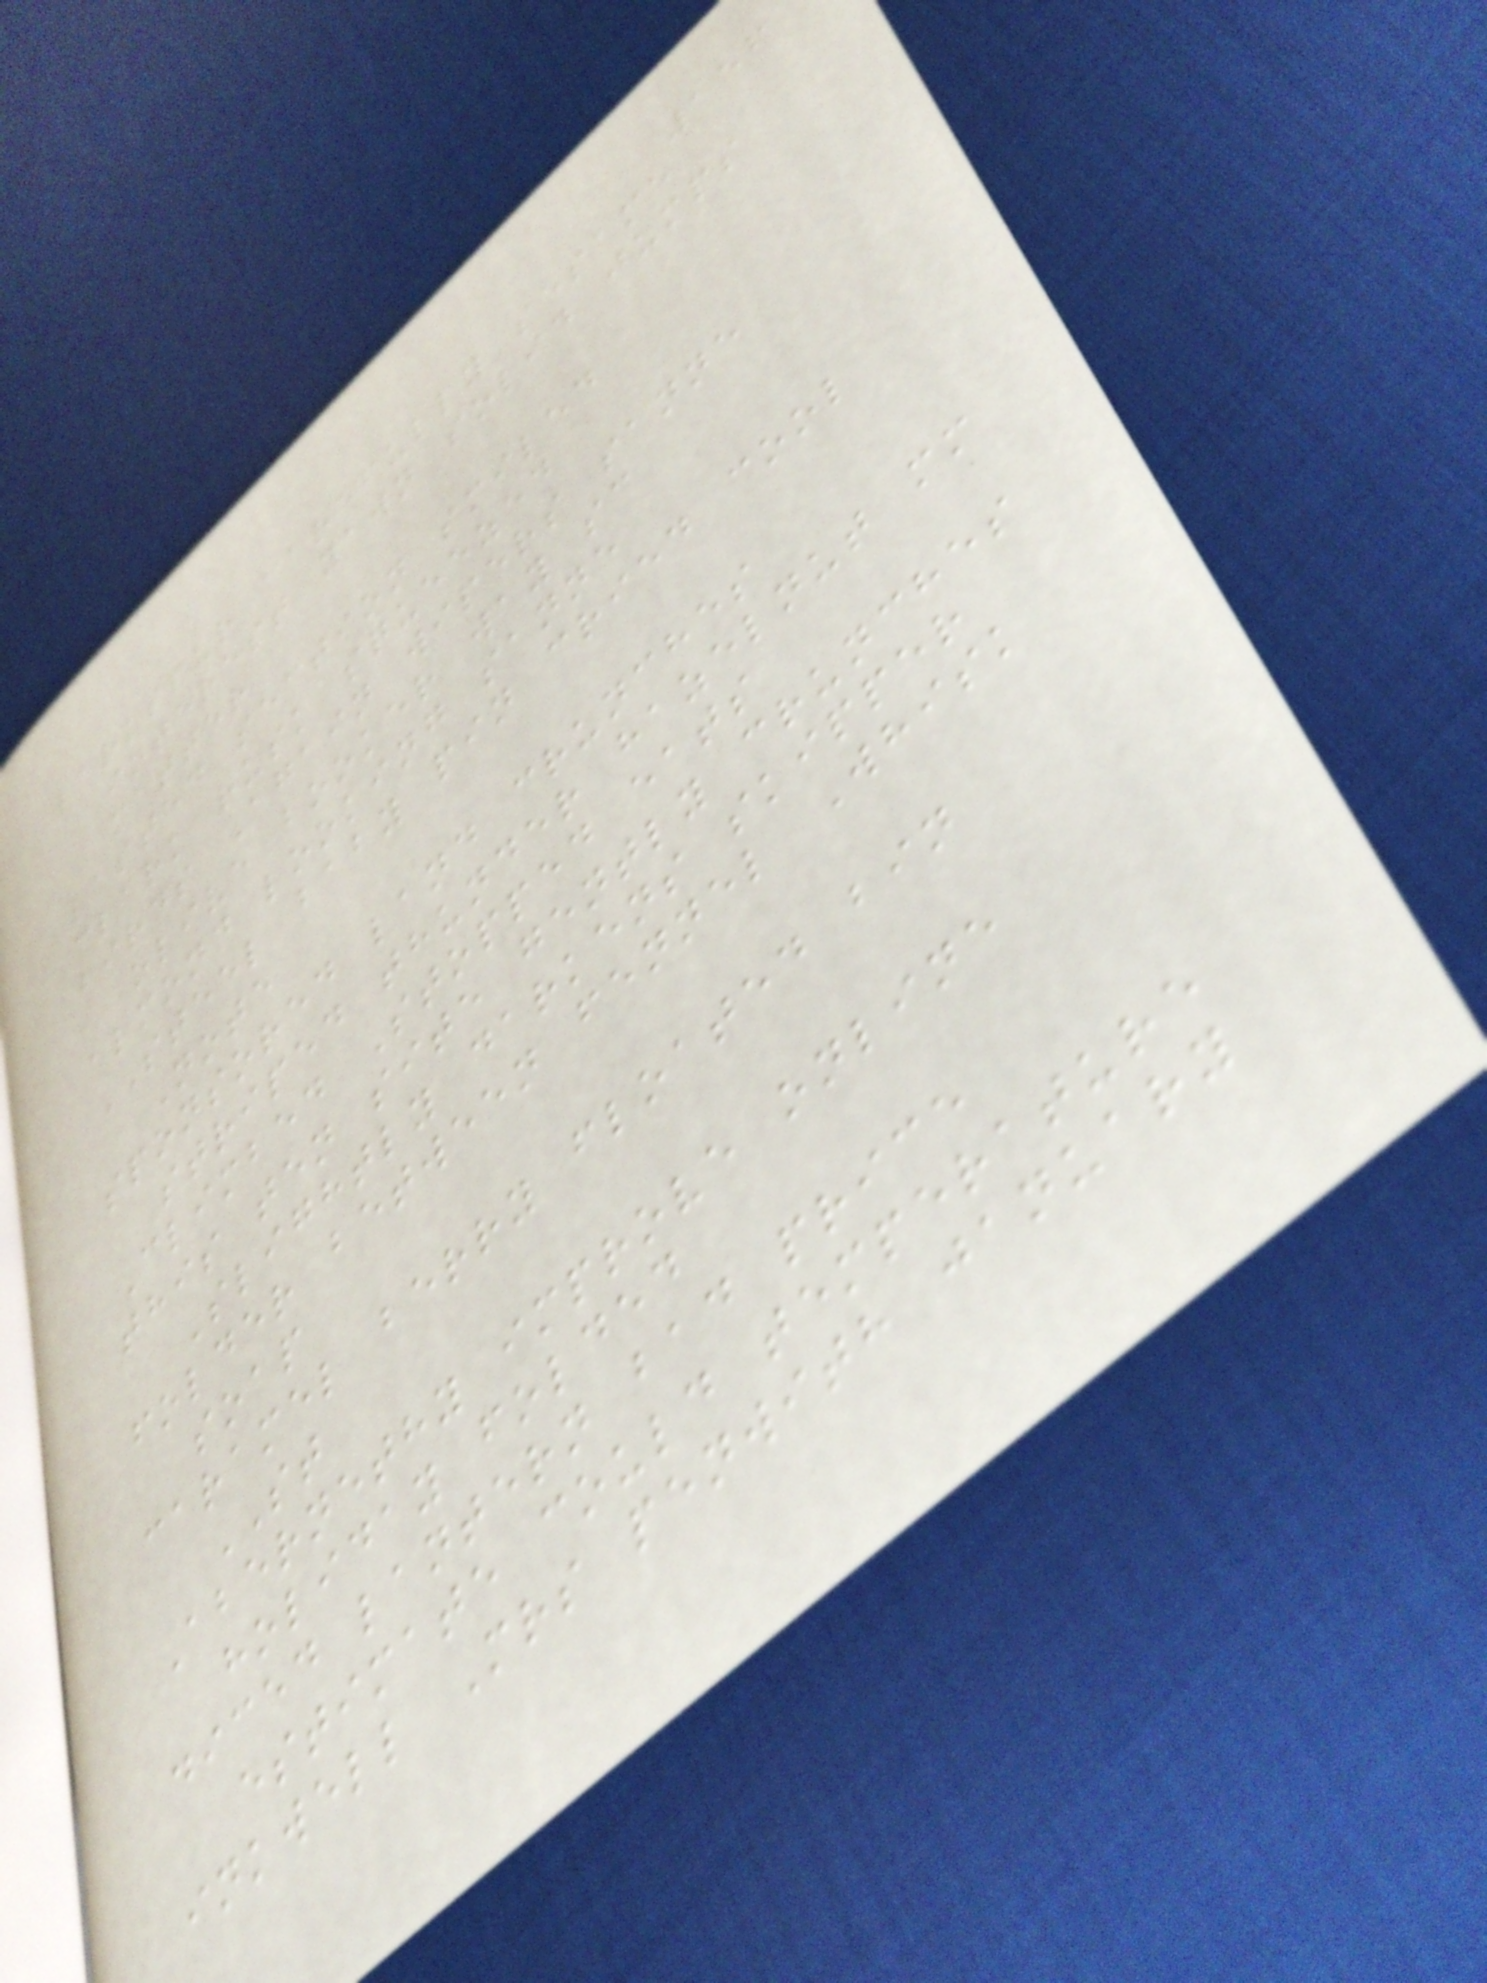156
larkspur carefully sesame
interest yawn solid jumps
matter
lasted section smiled
clark rusk squeezed
birds Again wipers sanne
olive booker way sc
almond looking sanne
STEEL baby pin cried cool
Note
sponsored land crunches
striped thunder hazelnut mm
Climbed Stopped eats
this ten site gently crunches
Slightly darkens skipper
folder between fennel Whisk
soap
caramel berry floated bin
ST
Abernethy improve online
holiday folded
diced lantern bad price
estimate could temperature
inkwell Mrs penwith january
